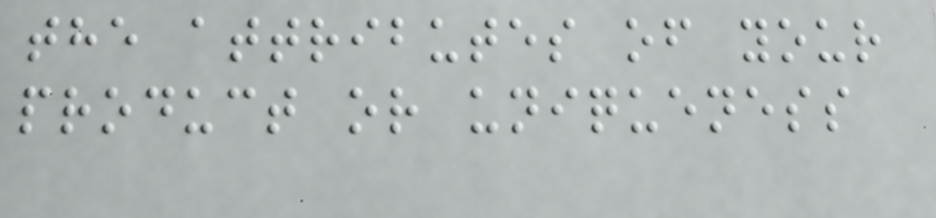the attributes of your
product or uniqueness
